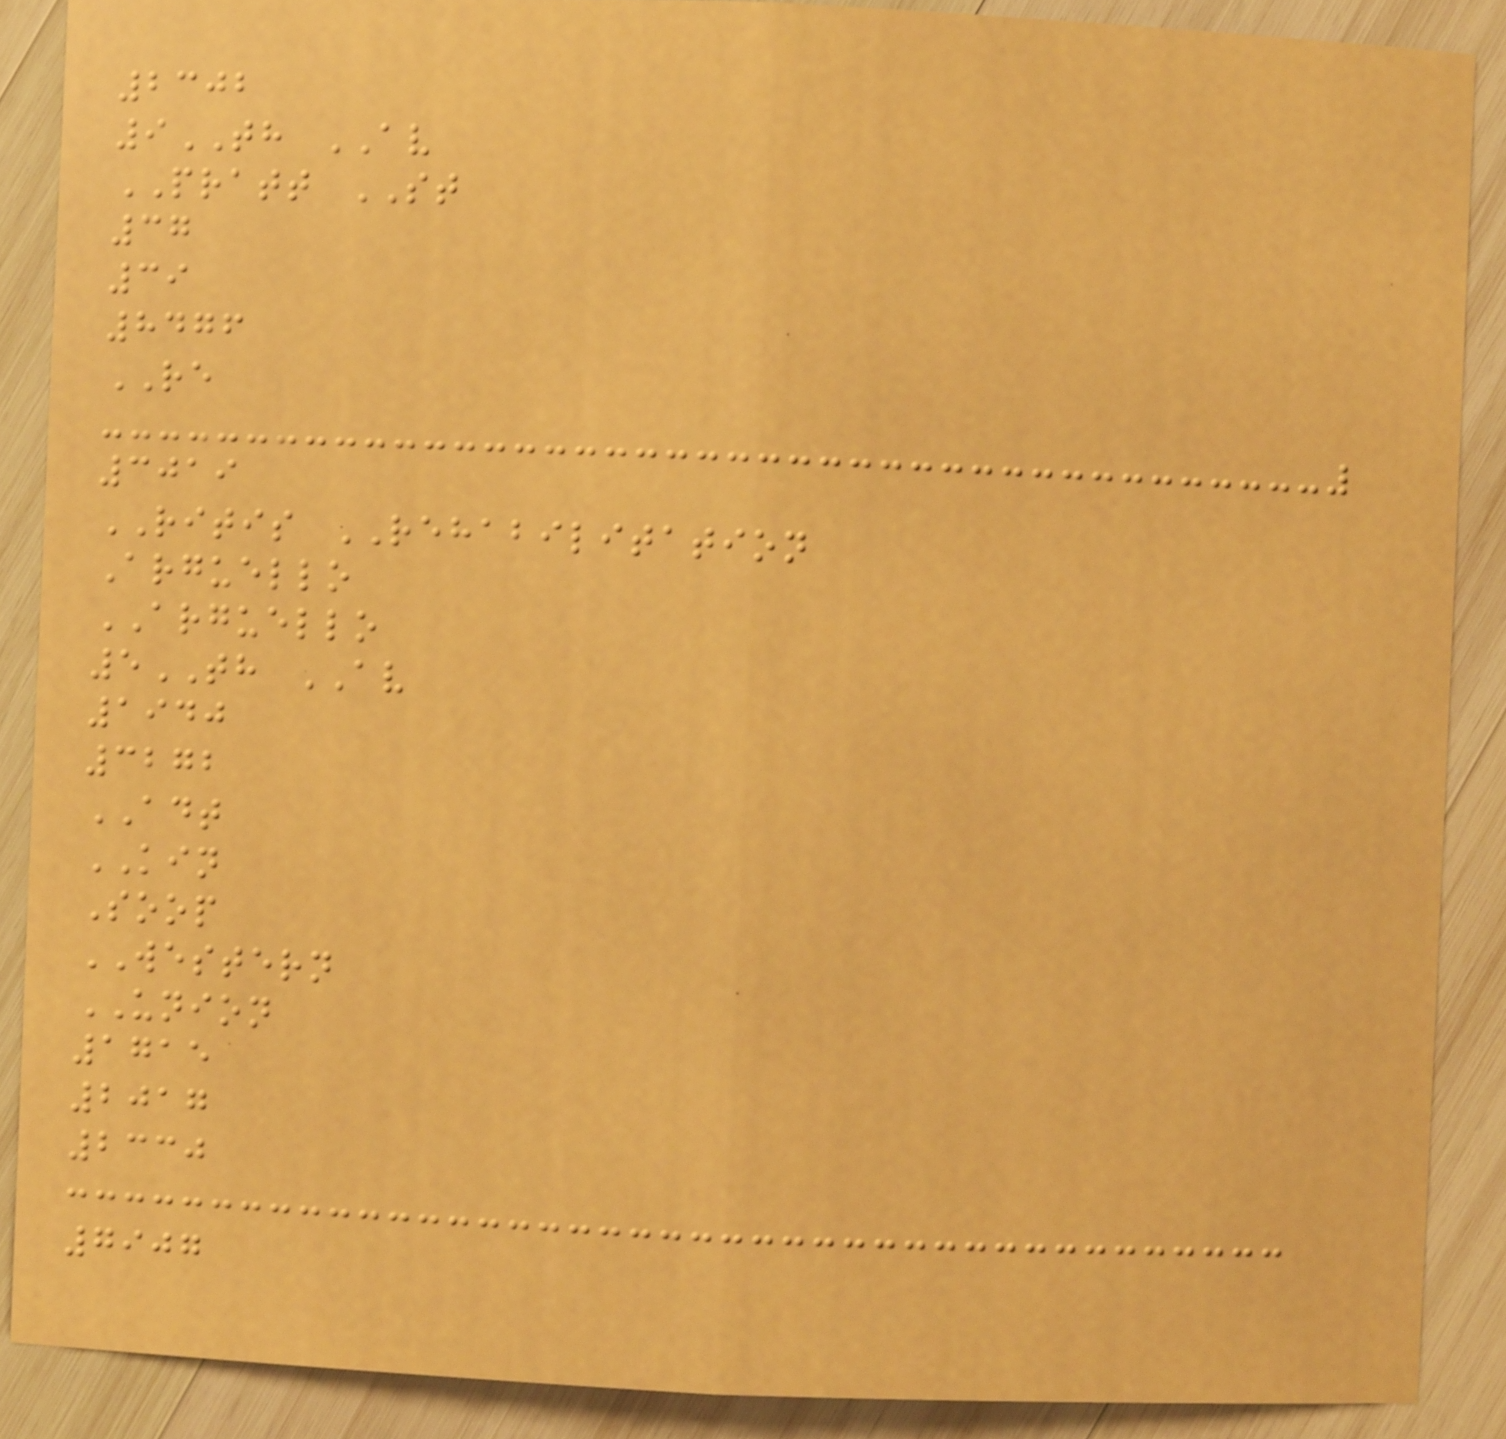2302
9TH AV
PRATT ST
37
39
8476
RE
3019
RITIS REHABILITATION
Arguello
ARGUELLO
5TH AV
1940
3272
ADT
KIN
Soop
WESTERN
UNION
1715
2017
2330
7907
